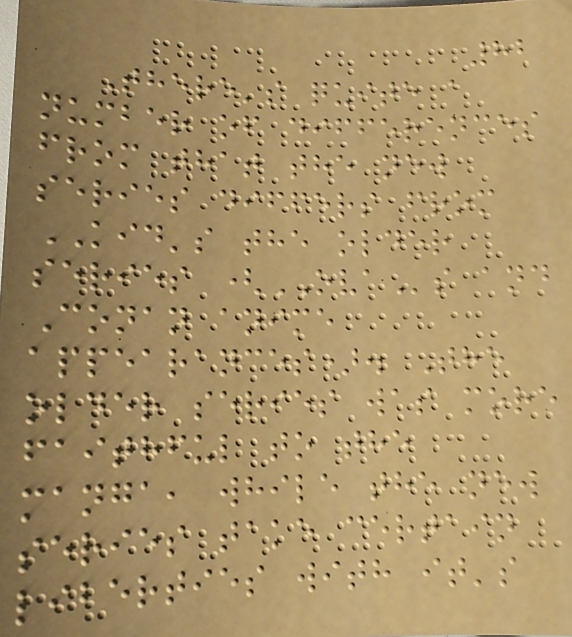82
There's quite a
number of differences
from that the new
series differs from
KID's the older
series (OVAs and
Conan anime
appearances). The
older series was more
faithful to the
manga, while the new
series take certain
liberties with it's
